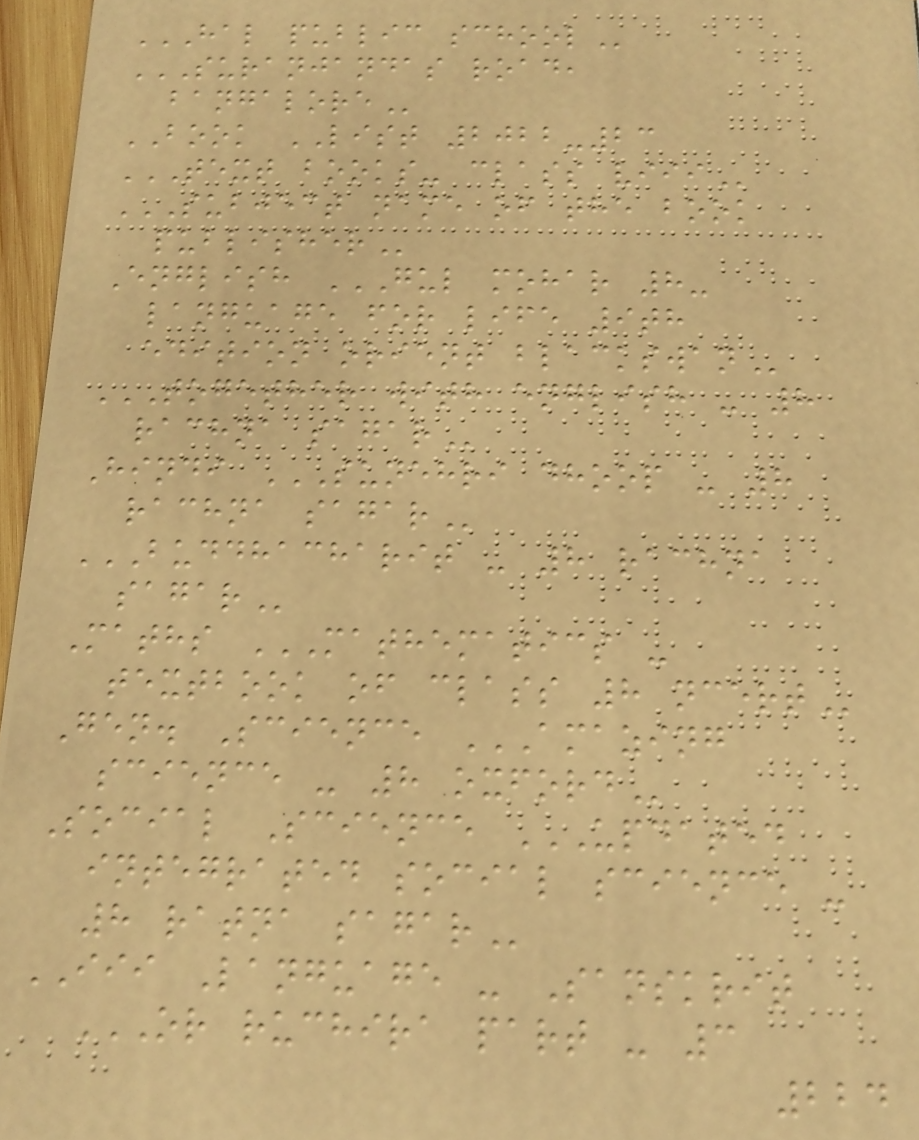HAL PUBLIC SCHOOL
SURANJANDAS ROAD,
BANGALORE
BOOK LIST 2022-23
TEXT BOOKS- CLASS VIII
SUBJECT NAME OF THE BOOK
PUBLISHER
English GUL MOHAR 8-
LANGUAGE FOR LIFE 9TH
EDITION ORIENT BLACKSWAN
TOGETHER WITH ENGLISH - 8
RACHNA SAGAR
Hindi SUNEHRI DHOOP - 8
RACHNA SAGAR
BUDDHACHARIT - 8 RACHNA
SAGAR
Maths MATHEMATICS -
TEXTBOOK OF CLASS 8 NCERT
Gen. Science AMAZING
SCIENCE - 8 OXFORD
Social Science UPDATED
INTEGRATED SOCIAL SCIENCE -
8 RATNA SAGAR
III Language - Sanskrit
OR RUCHIRA PART - 3
224
